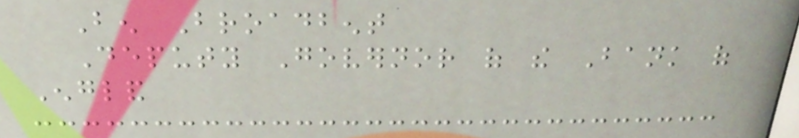Ben Broadbent
Deputy Governor of the Bank of
England
